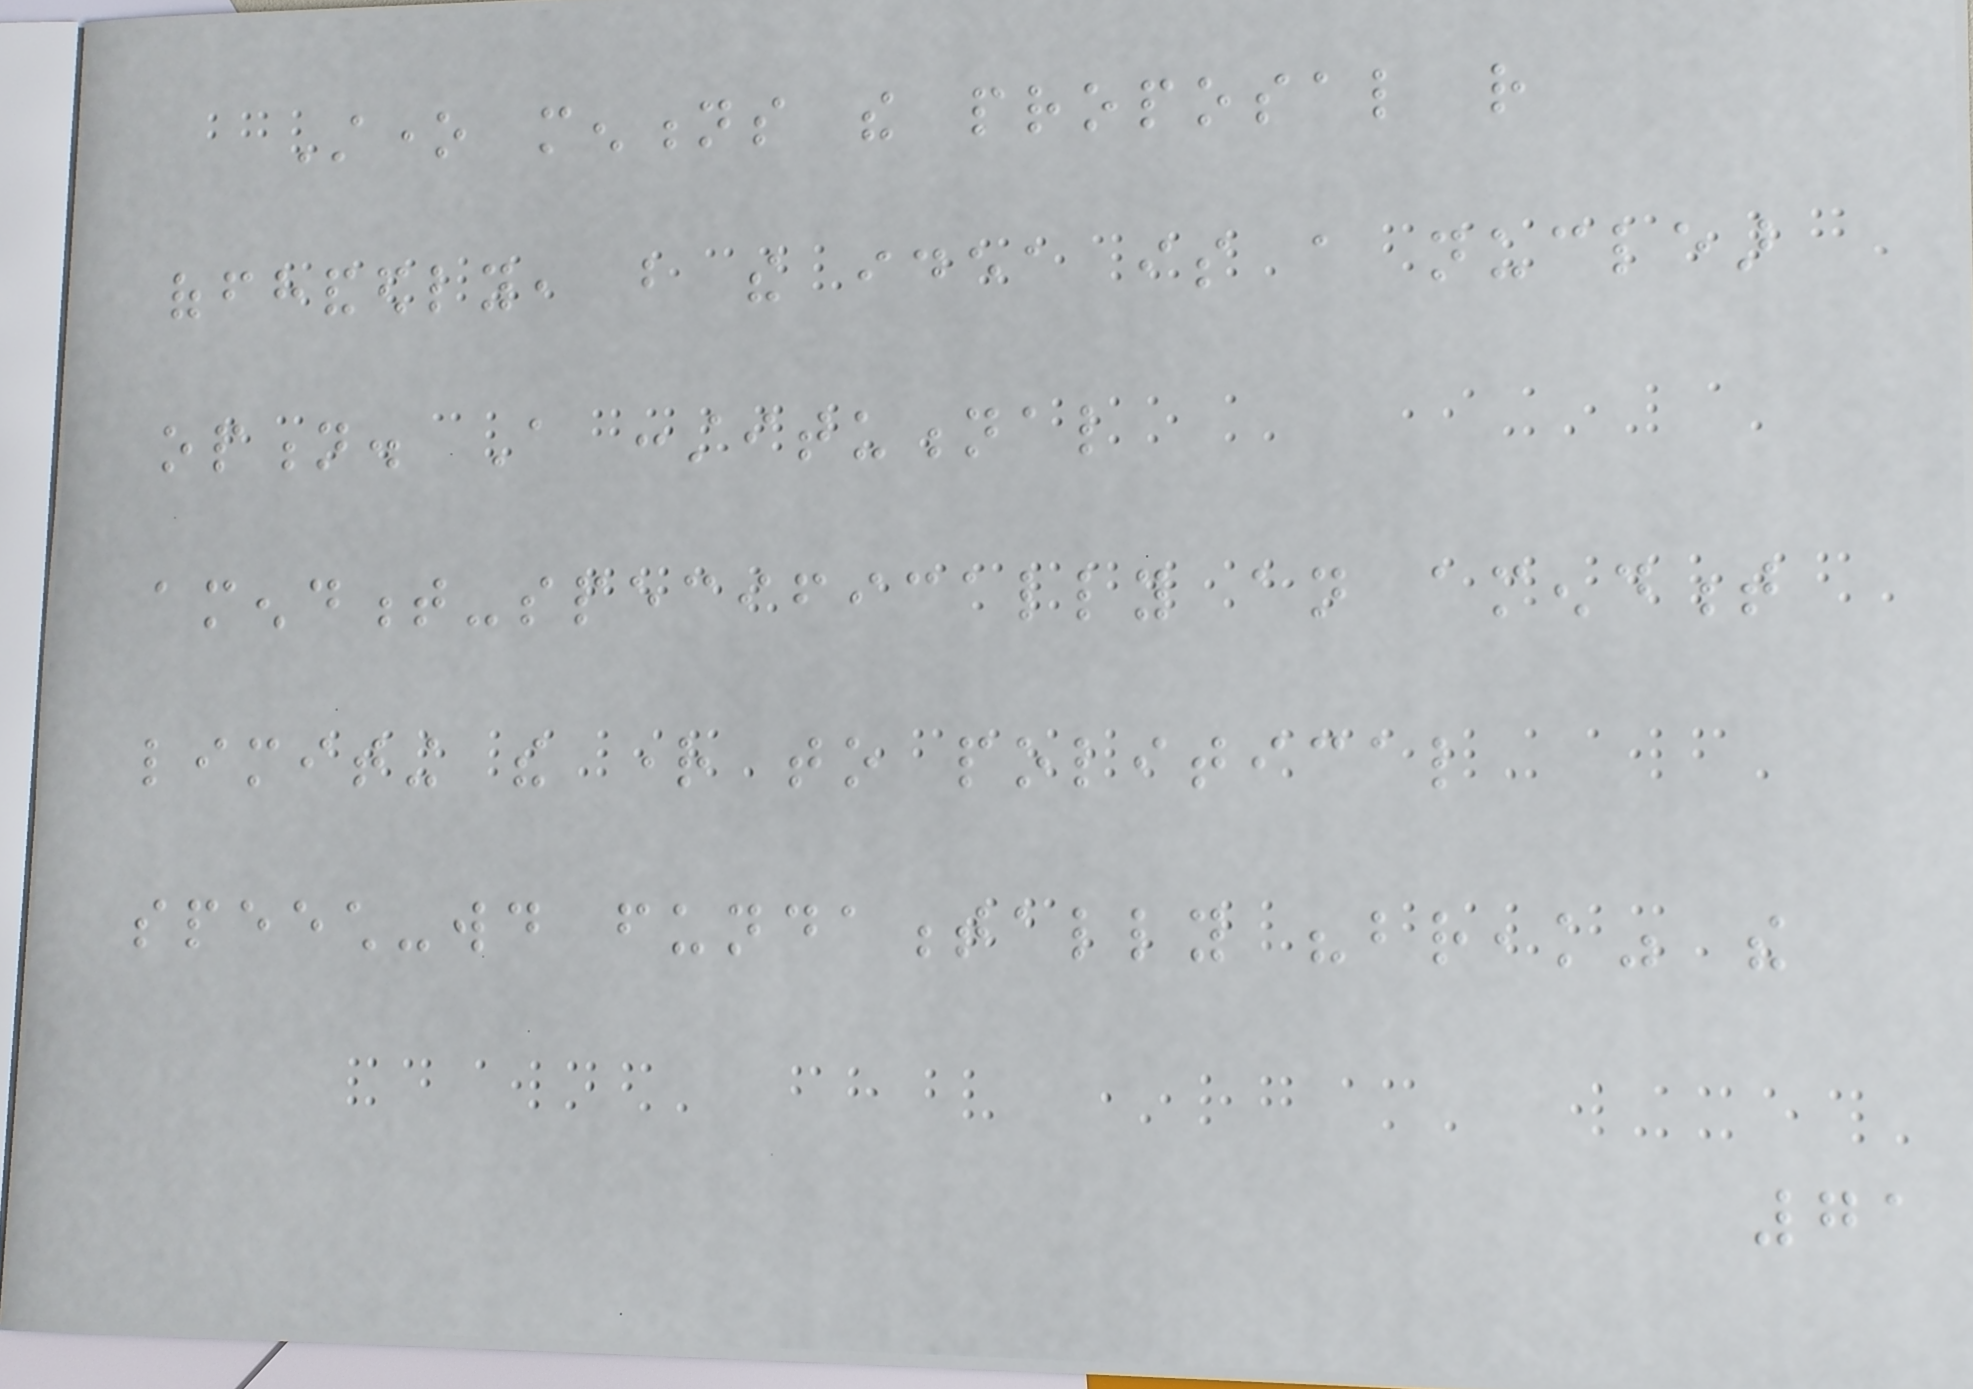Stone mentions the proposal rather
offhandedly, but the idea is a nuclear
option. A constitutional
amendment-specifically an amendment
limiting the right to political
speech-would fundamentally "break" the
71
